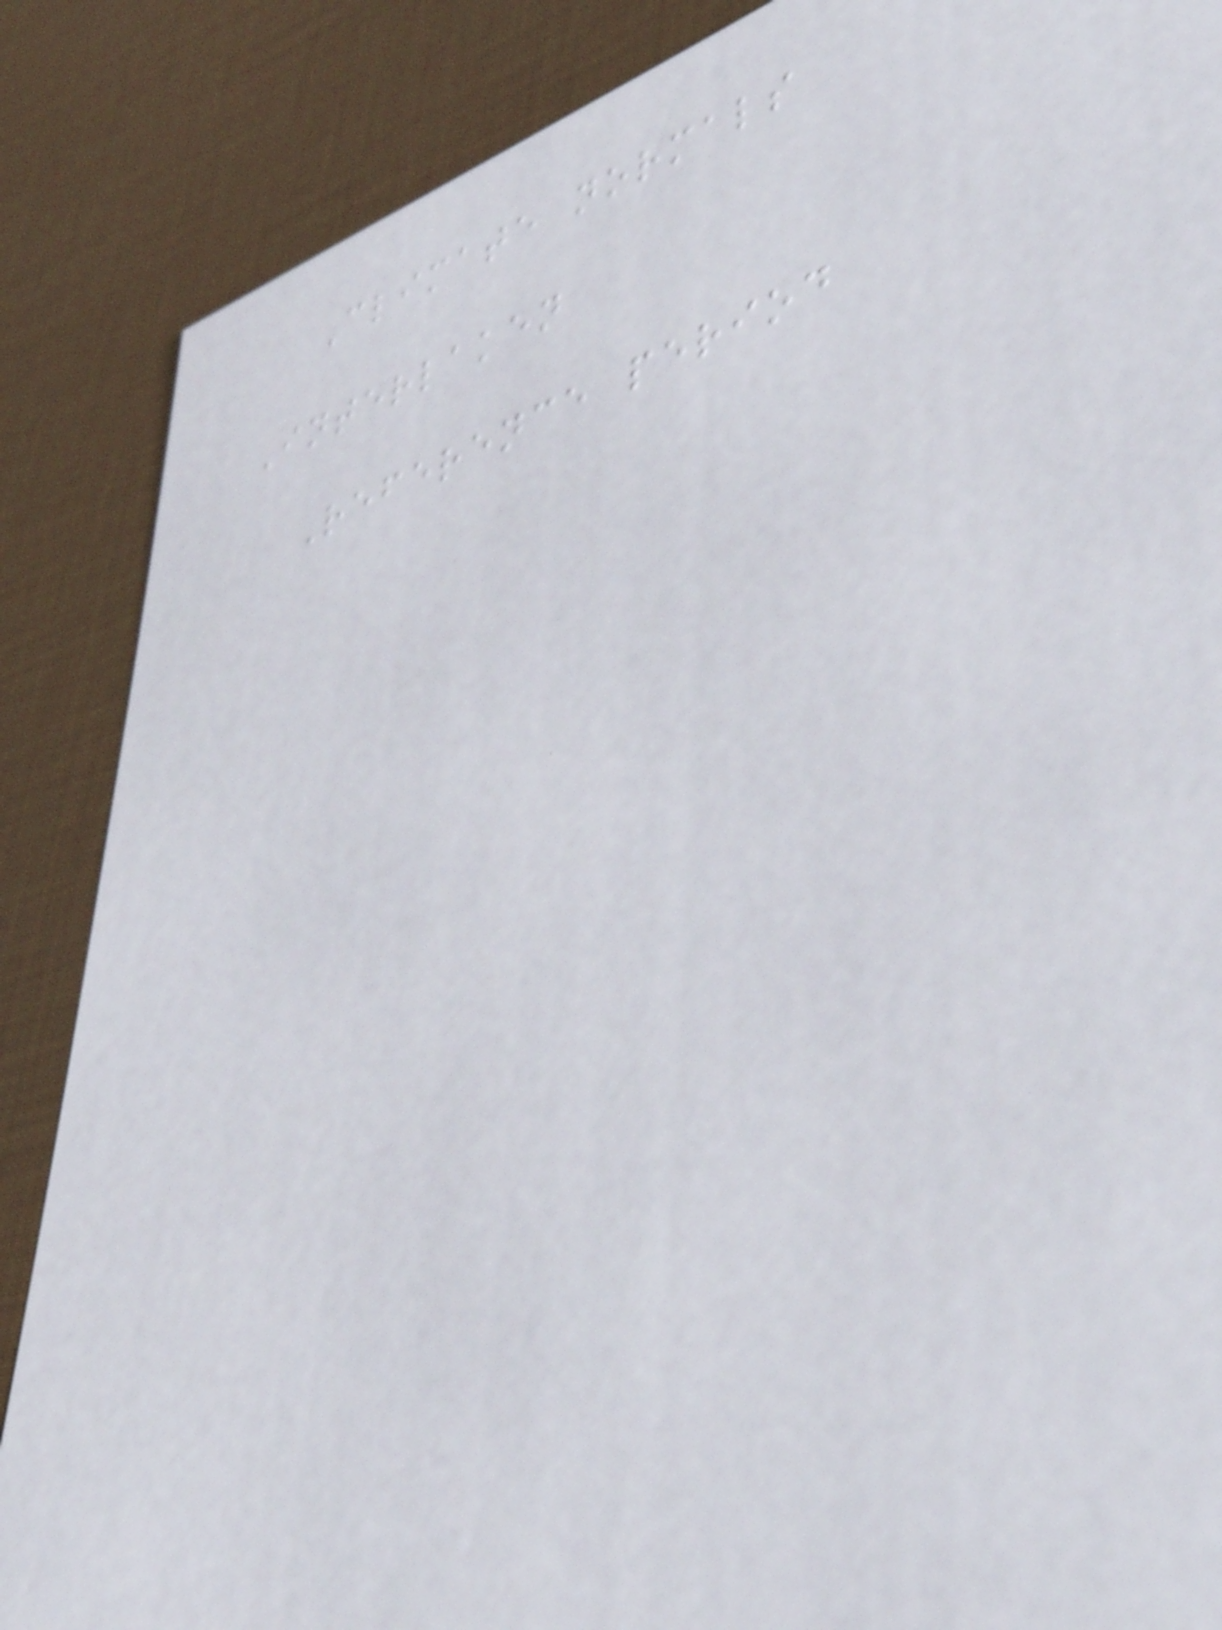Climate normals
Interlaken
Reference period
